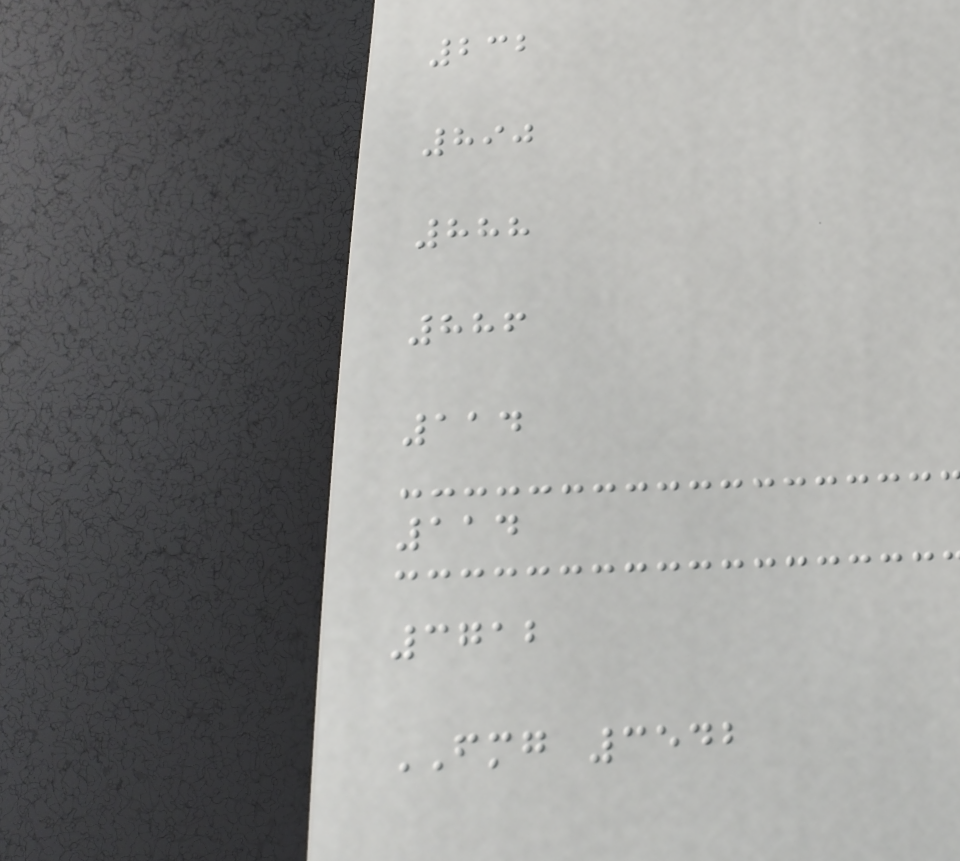232
890
888
886
114
114
3712
FMG 3542
